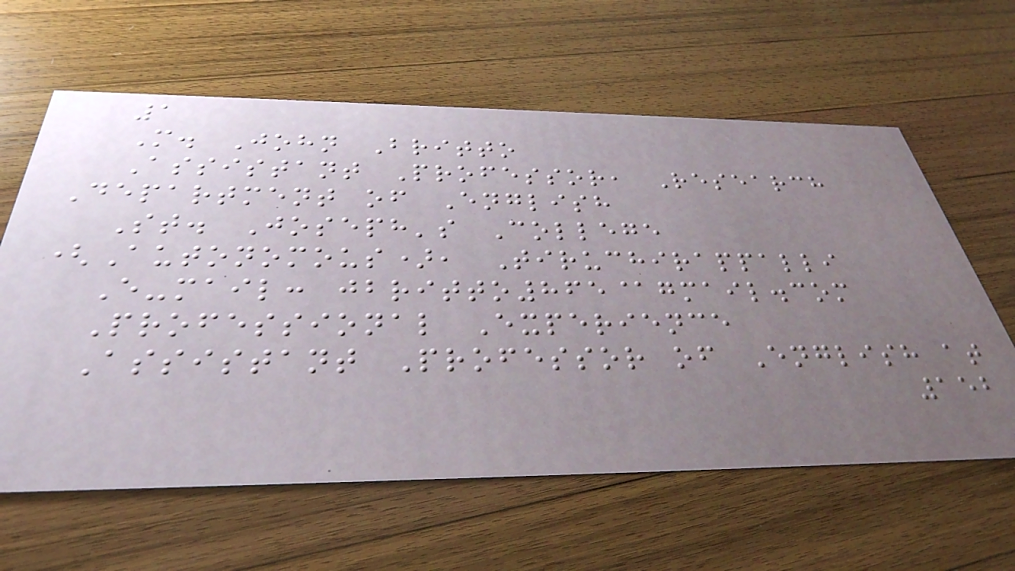1
M. John Britto
Assistant Professor, Research
Department of English
St. Joseph's College
(Autonomous), Tiruchirappalli
E-mail: jbritto865@gmail.com
Professional Experience
Assistant Professor of English at
152
